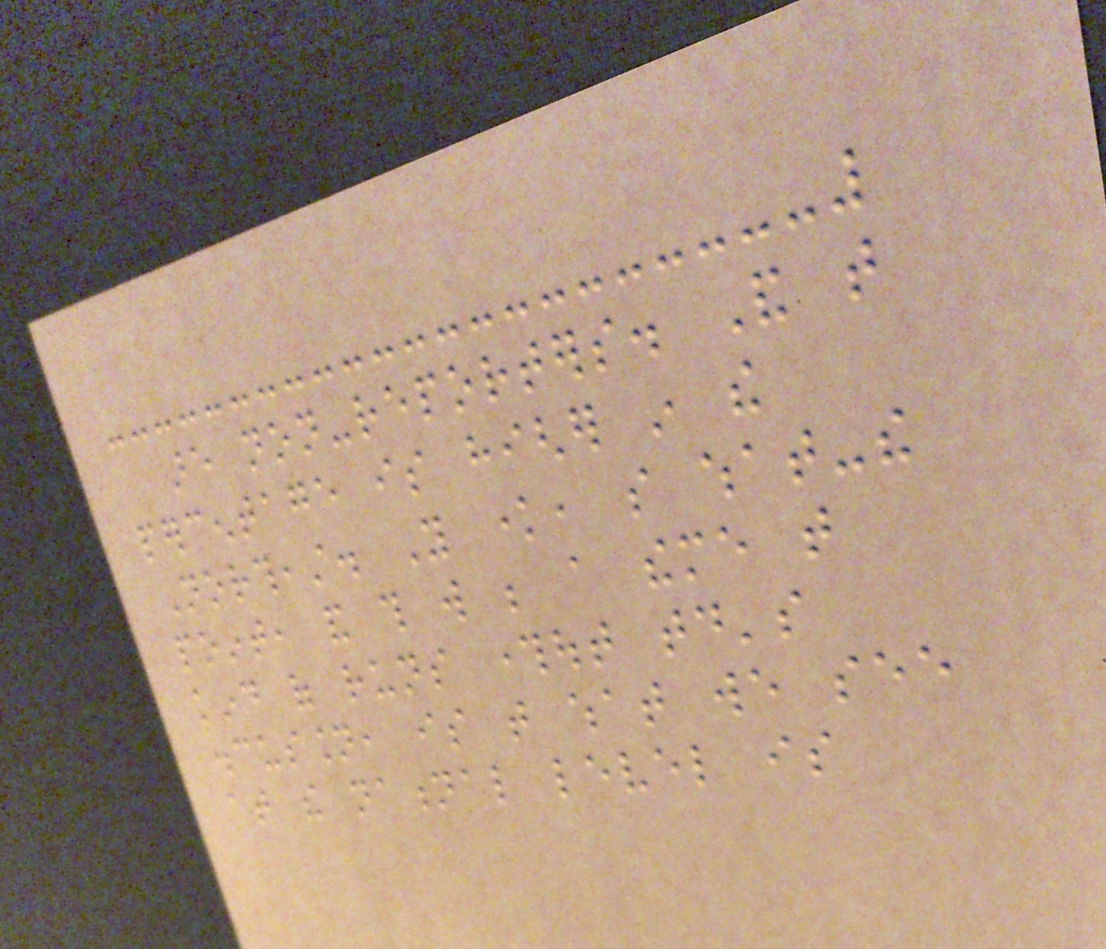are non-reporters. And that
percentage is higher in the
Northeast. You know, so what-the
point, and this will be a theme that
kind of runs throughout today's
discussion, is that what we see
at the national level is
